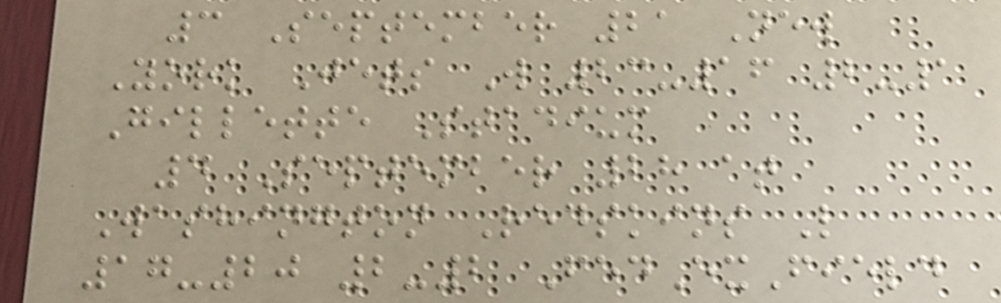3 September 21 New
York Jets W 23-16 2-1
Gillette Stadium
4 September 28 at
Washington Redskins L
17-20 2-2 FedExField
